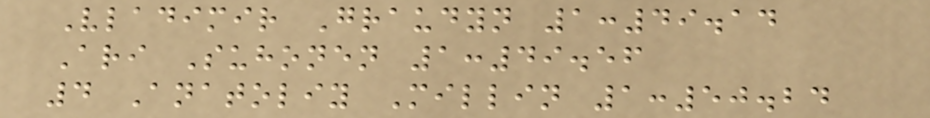Vladimir Graudyn 1:49.14
Ari Suhonen 1:49.56
4 Anatoliy Millin 1:50.24
